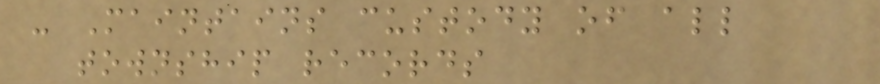- Maintains custody of all
township records
